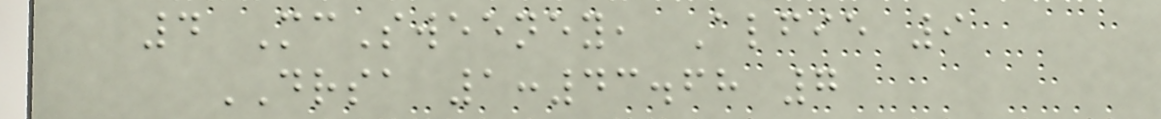4 McSweeney, Alfie 9
DRSA 1:43.68 7
